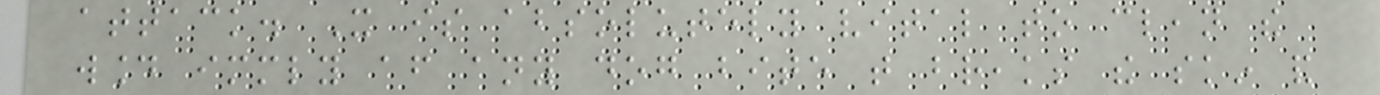attack. It is absolutely vital to clean the
wound immediately after any dog bite that breaks the skin and
